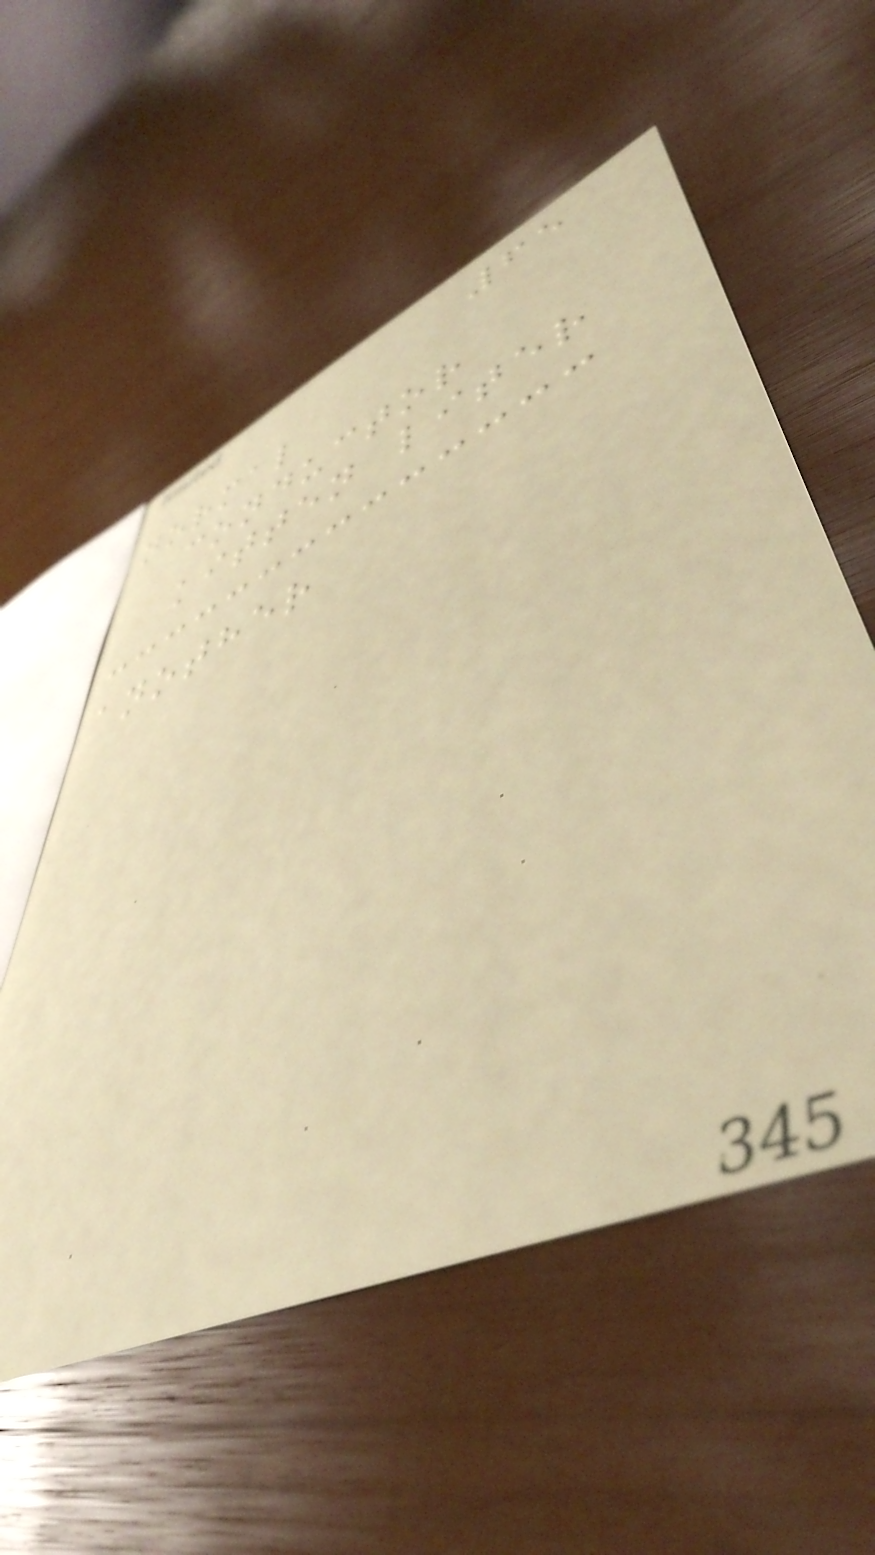65
normal
conductor
kitten liter
another
